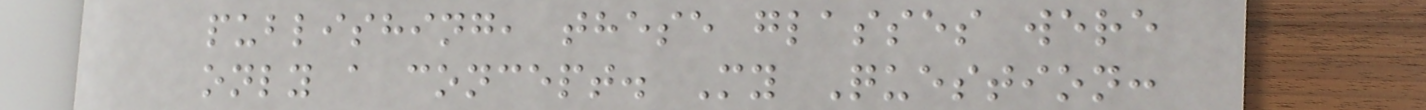publishing, these glasses were
only a concept. My Question:
